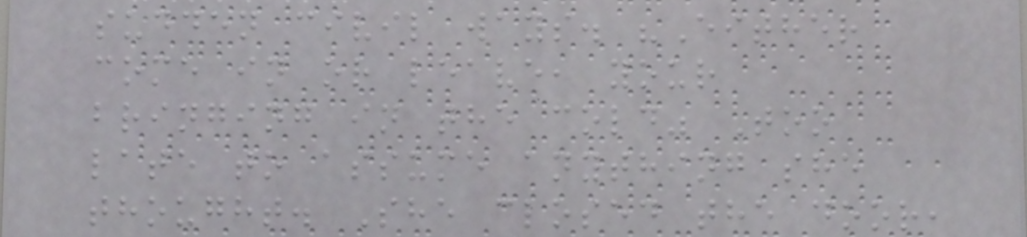sudden civil ways. "Either
come in or leave, your
bringing in the cold" Too
late to assume anything she
thought. She closed the door,
